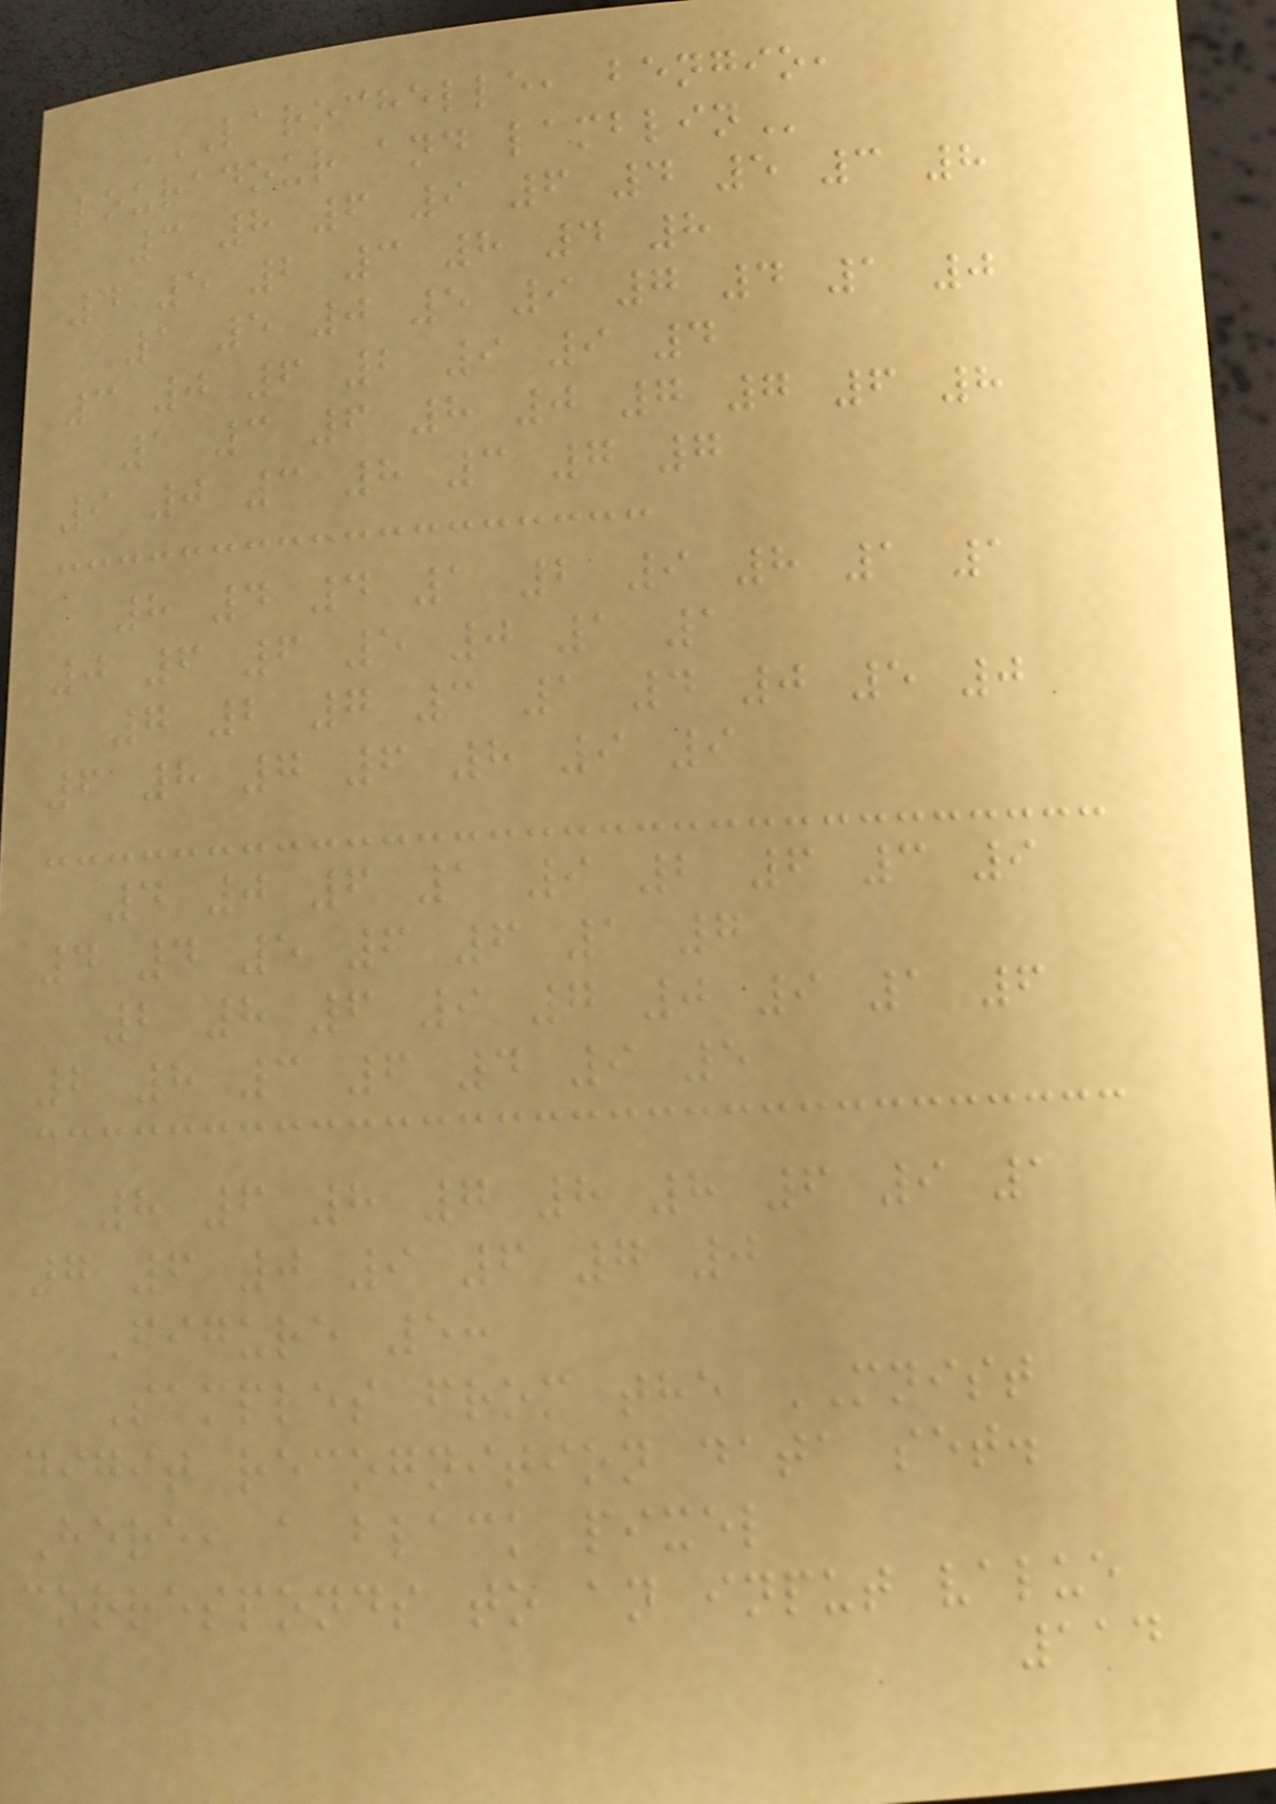LAROCHELLE, BENGIO,
LOURADOUR AND LAMBLIN
3 8 6 9 6 4 5 3 8
4 5 2 3 8 4 8
1 5 0 5 9 7 4 1 0
3 0 6 2 9 9 4
1 3 6 8 0 7 7 6 8
9 0 3 8 3 7 7
8 4 4 1 2 9 8 1 1
0 6 6 5 0 1 1
7 2 7 3 1 4 0 5 0
6 8 7 6 8 9 9
4 0 6 1 9 2 6 3 9
4 4 5 6 6 1 7
2 8 6 9 7 0 9 1 6
2 8 3 6 4 9 5
8 6 8 7 8 8 6 9 1
7 6 0 9 6 7 0
Figure 5:
Samples from the MNIST
digit recognition data set.
Here, a black pixel
corresponds to an input value
114
